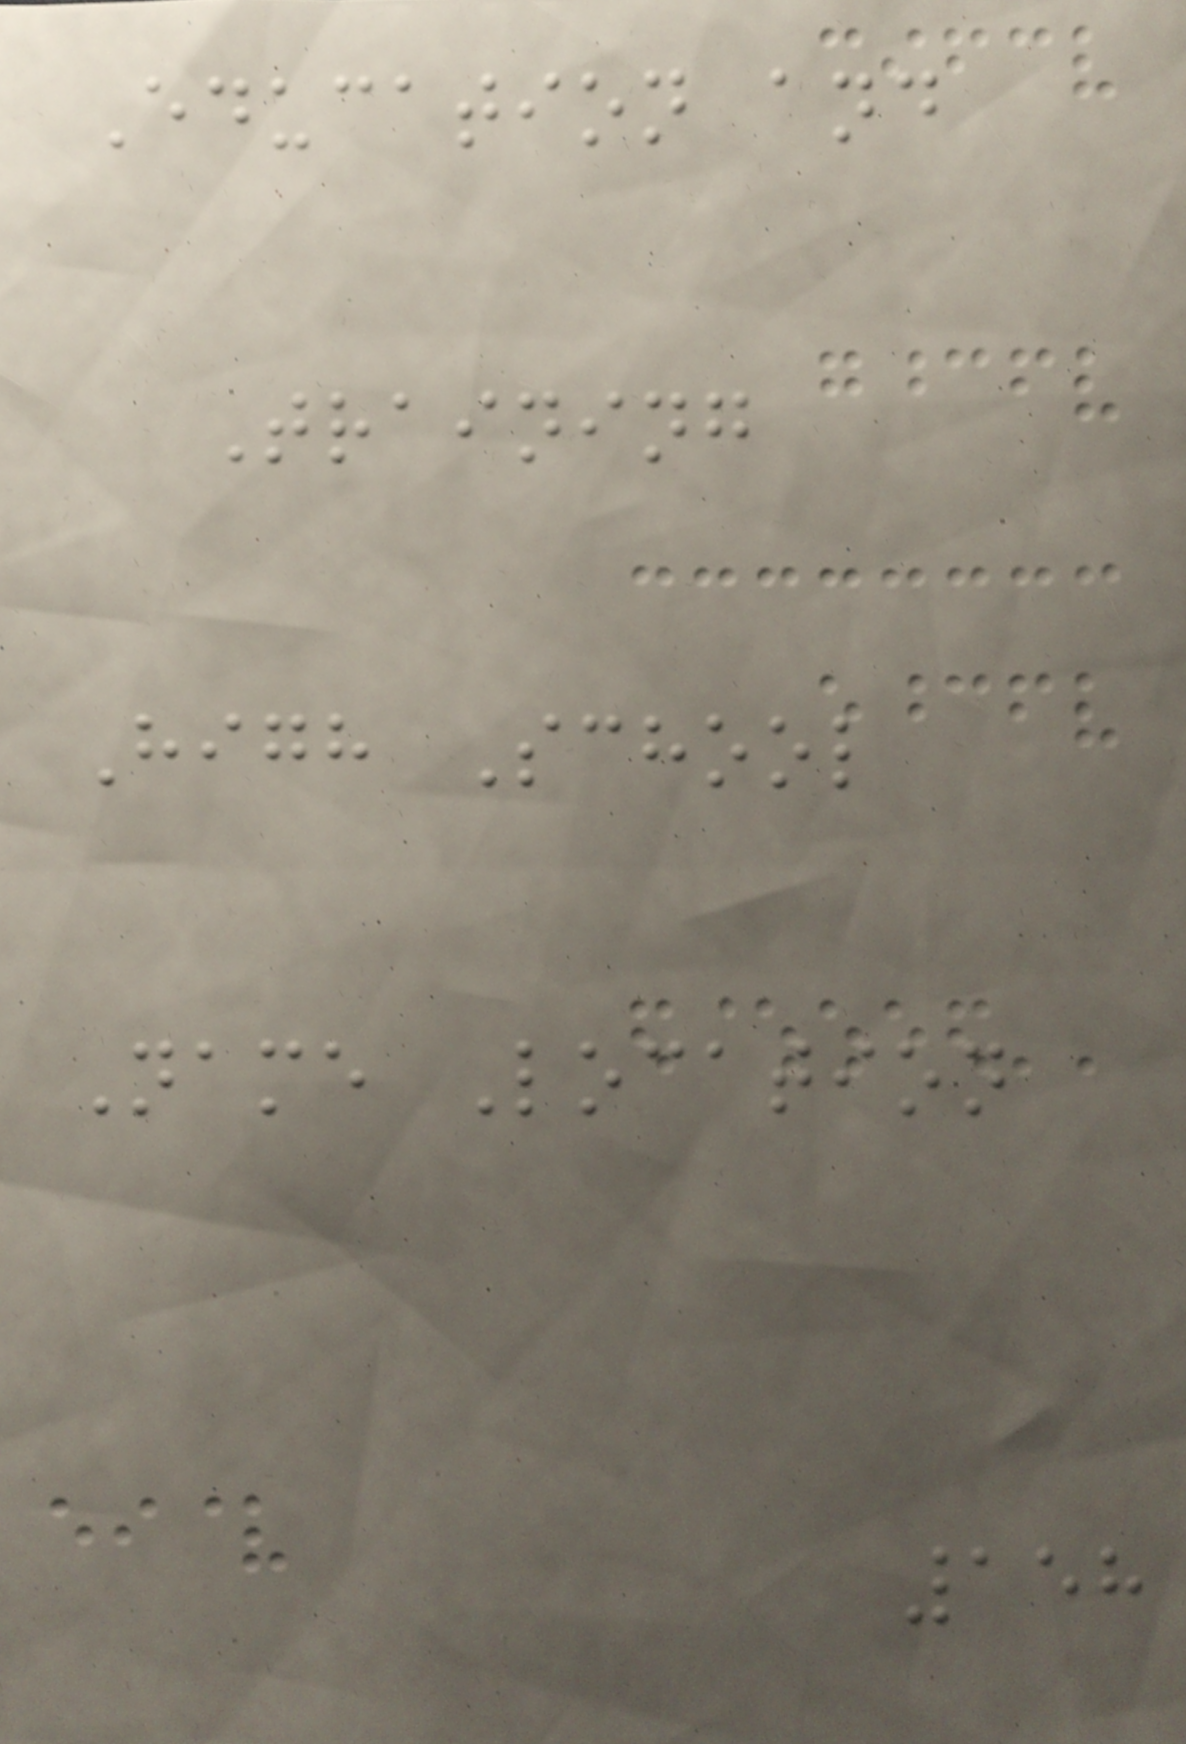Education and
Training
High School
Name Location
158
